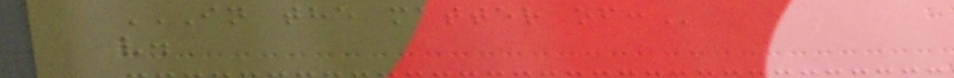IN THE MATTER OF:
v.
